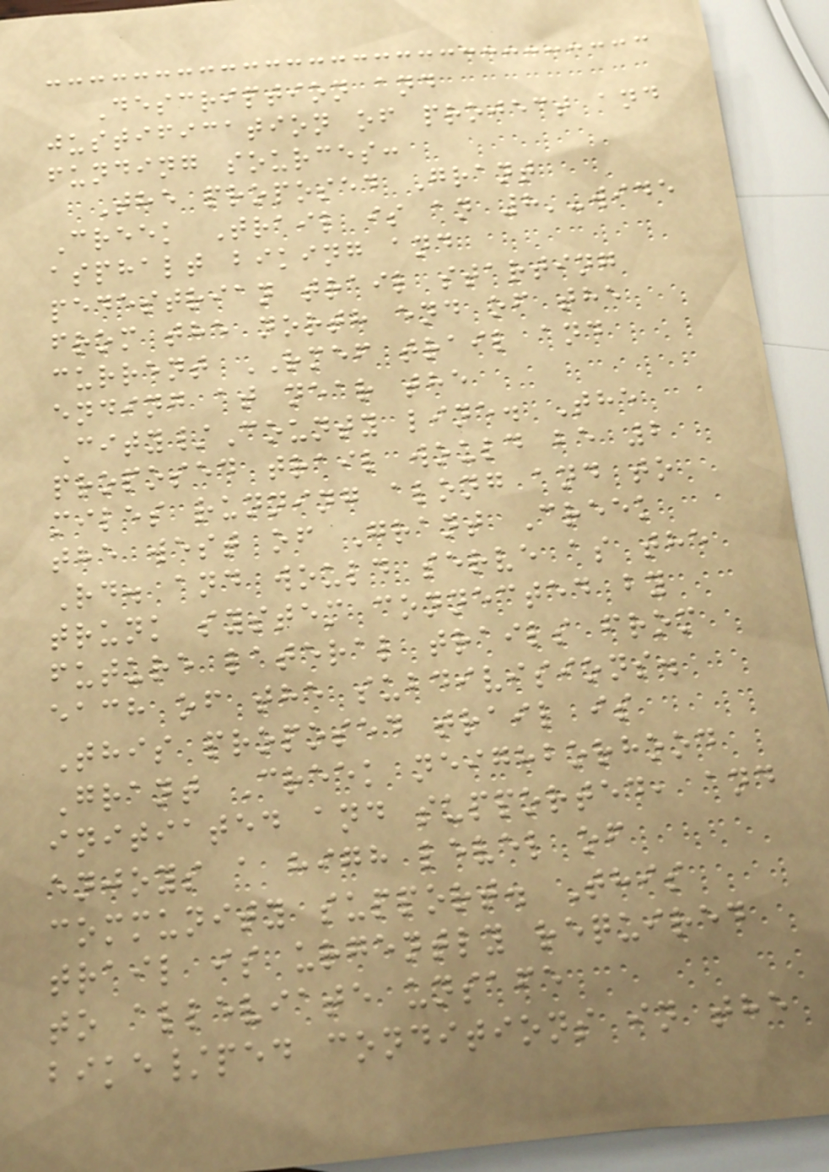Description and
justification of project and
funding sources:
The proposed Grant
Creek Trail is an 8'-wide
asphalt biking and
pedestrian trail starting
from the north end of the
current RMEF trail and
ending at near the
City/County line. The
proposed trail would be 2
miles running along and to
the west of Grant Creek
Rd. and would serve as the
trunk system connected by
future lateral trails from
each of the subdivisions.
This proposed trail is
Grant Creek neighborhood
initiated and supported, and
enjoys a high level of
community support. This
trail is urgently required
to alleviate unsafe
bike/ped conditions in the
